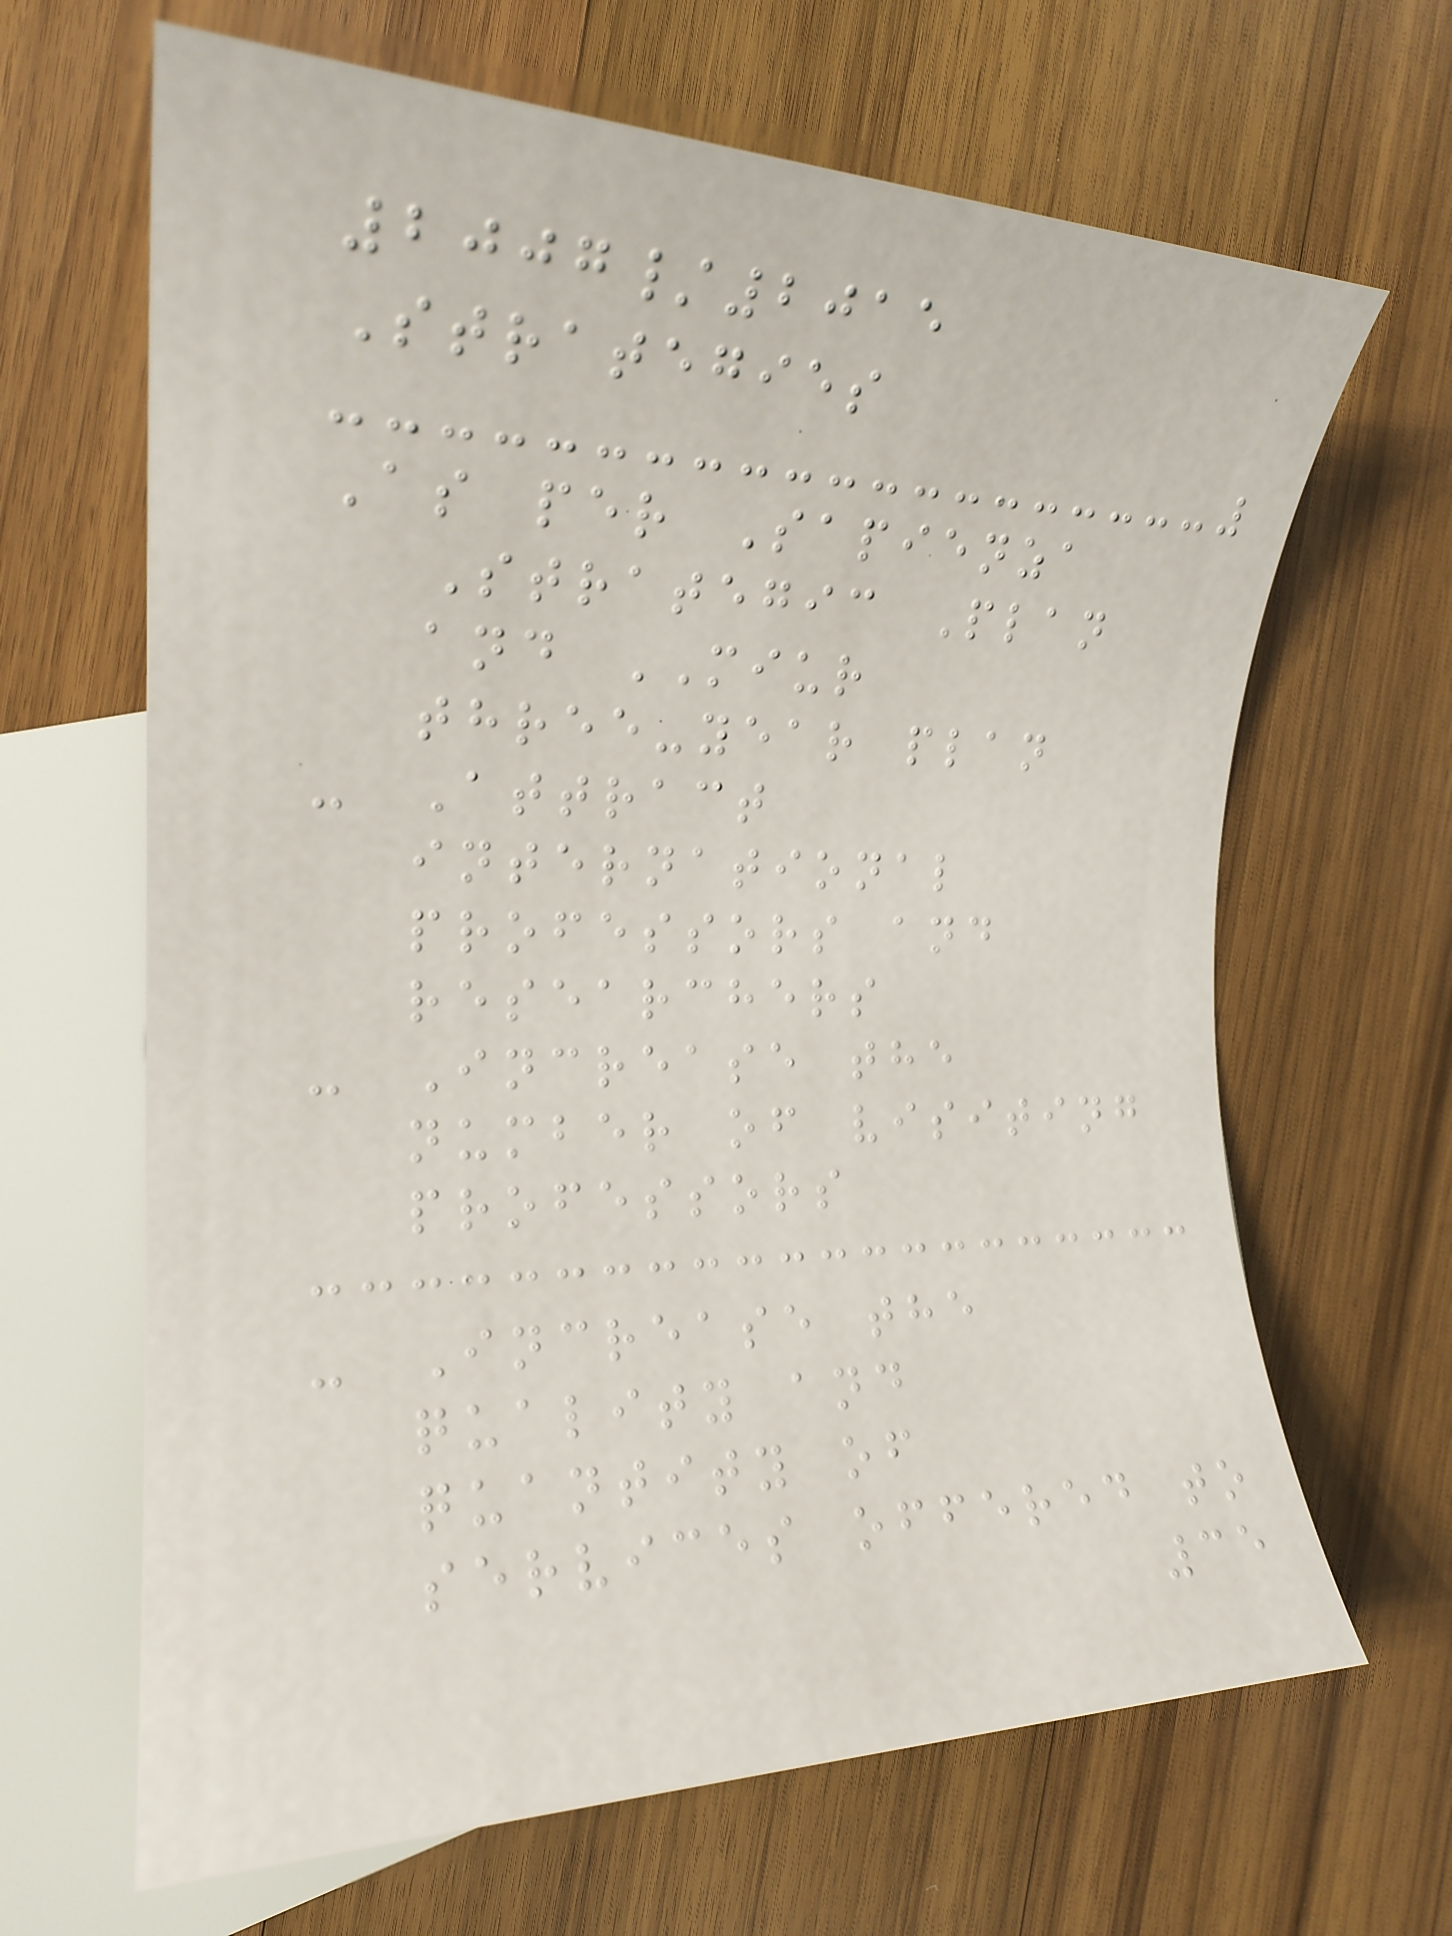2007/2015
Strategies
As per Sapienza
Strategic Plan
and MIUR
three-year plan
- Attract
international
professors and
researchers
- Increase the
number of visiting
professors
- Increase the
quality and
quantity of
services offered to
35
